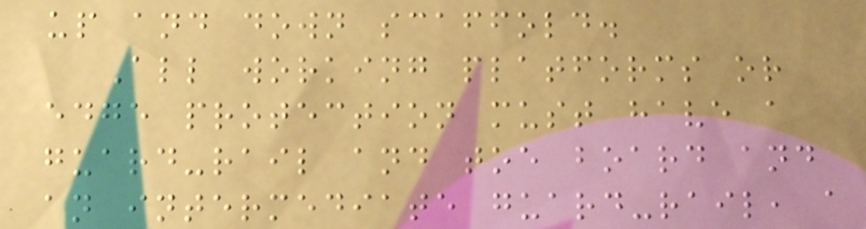up and down scaffold.
All working platforms or
edge protection must have a
guard-rail and toe board and
an intermediate guard-rail, a
